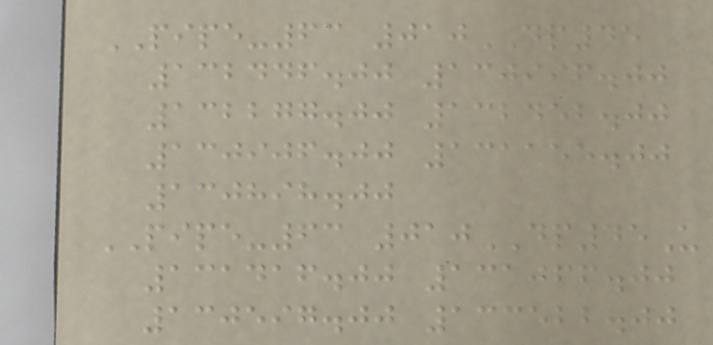PIPE-63 010DP45
132446.00 130996.00
132277.00 132452.00
130906.00 131155.00
130898.00
PIPE-63 010DP45U
131416.00 131066.00
130597.00 133522.00
